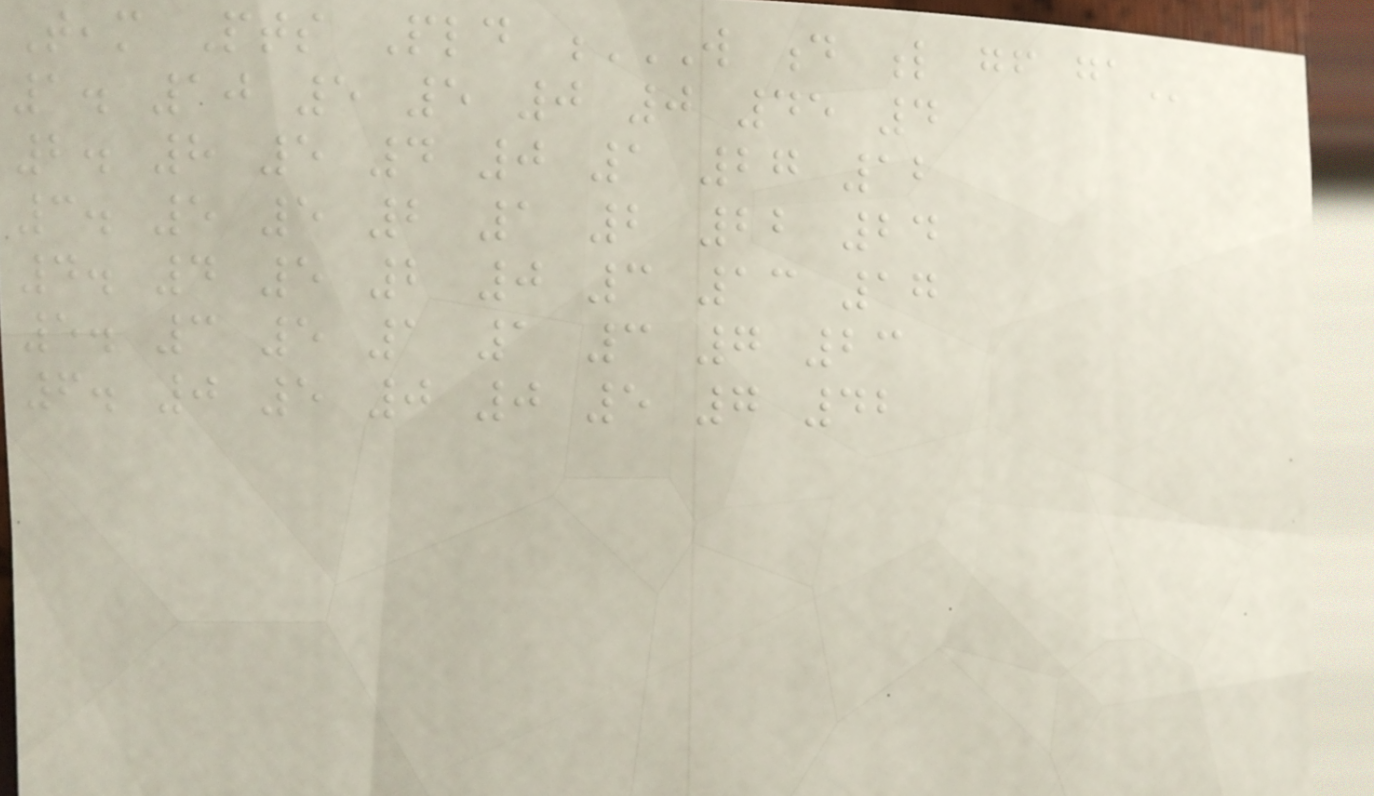Team Pts Pld W D L GF GA
1. 10 5 5 0 0 45 4
2. 8 5 4 0 1 27 12
3. 5 5 2 1 2 22 24
4. 4 5 2 0 3 13 17
5. 3 5 1 1 3 7 23
6. 0 5 0 0 5 7 42
